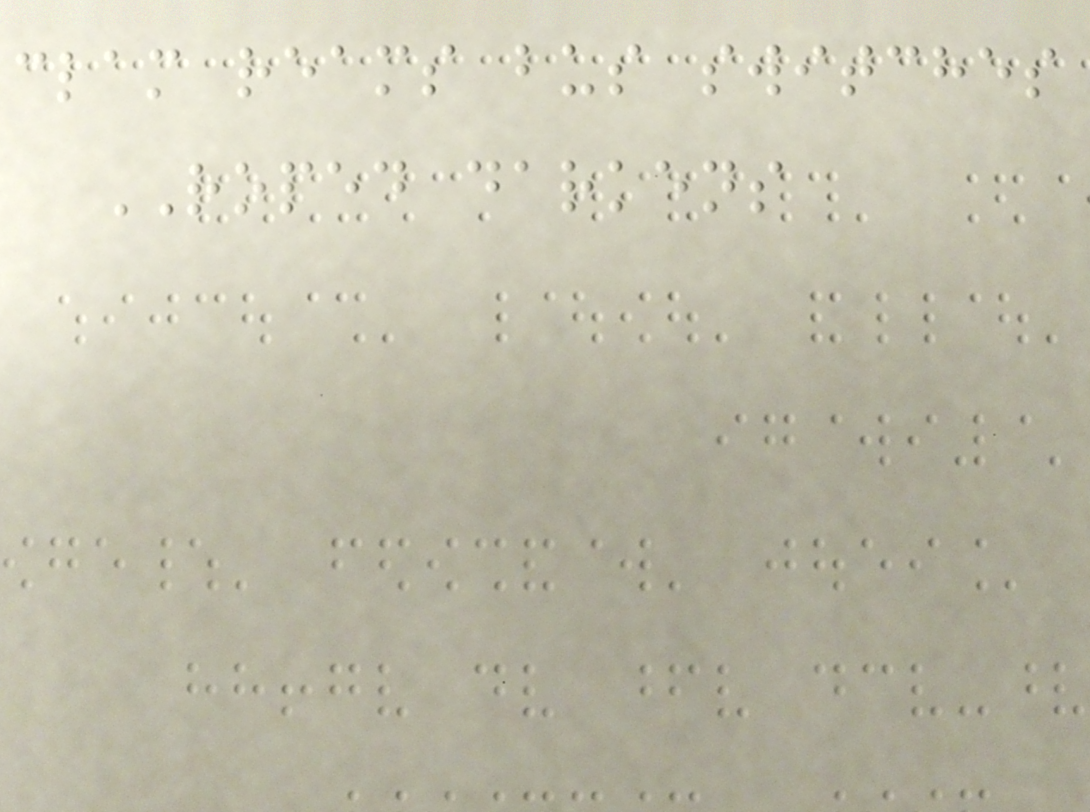clam reams bus switches
ROPED darkens
